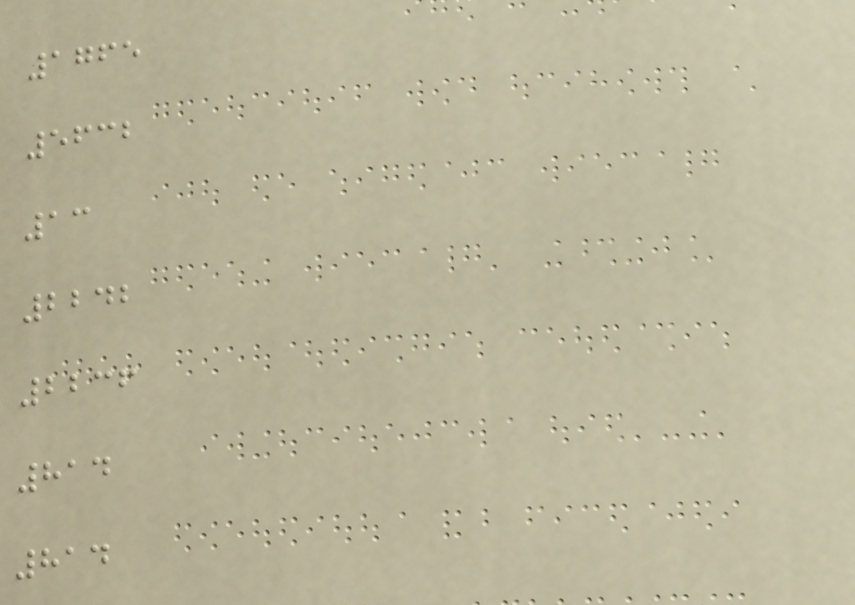1765
5632
13
2242
2236
814
814
